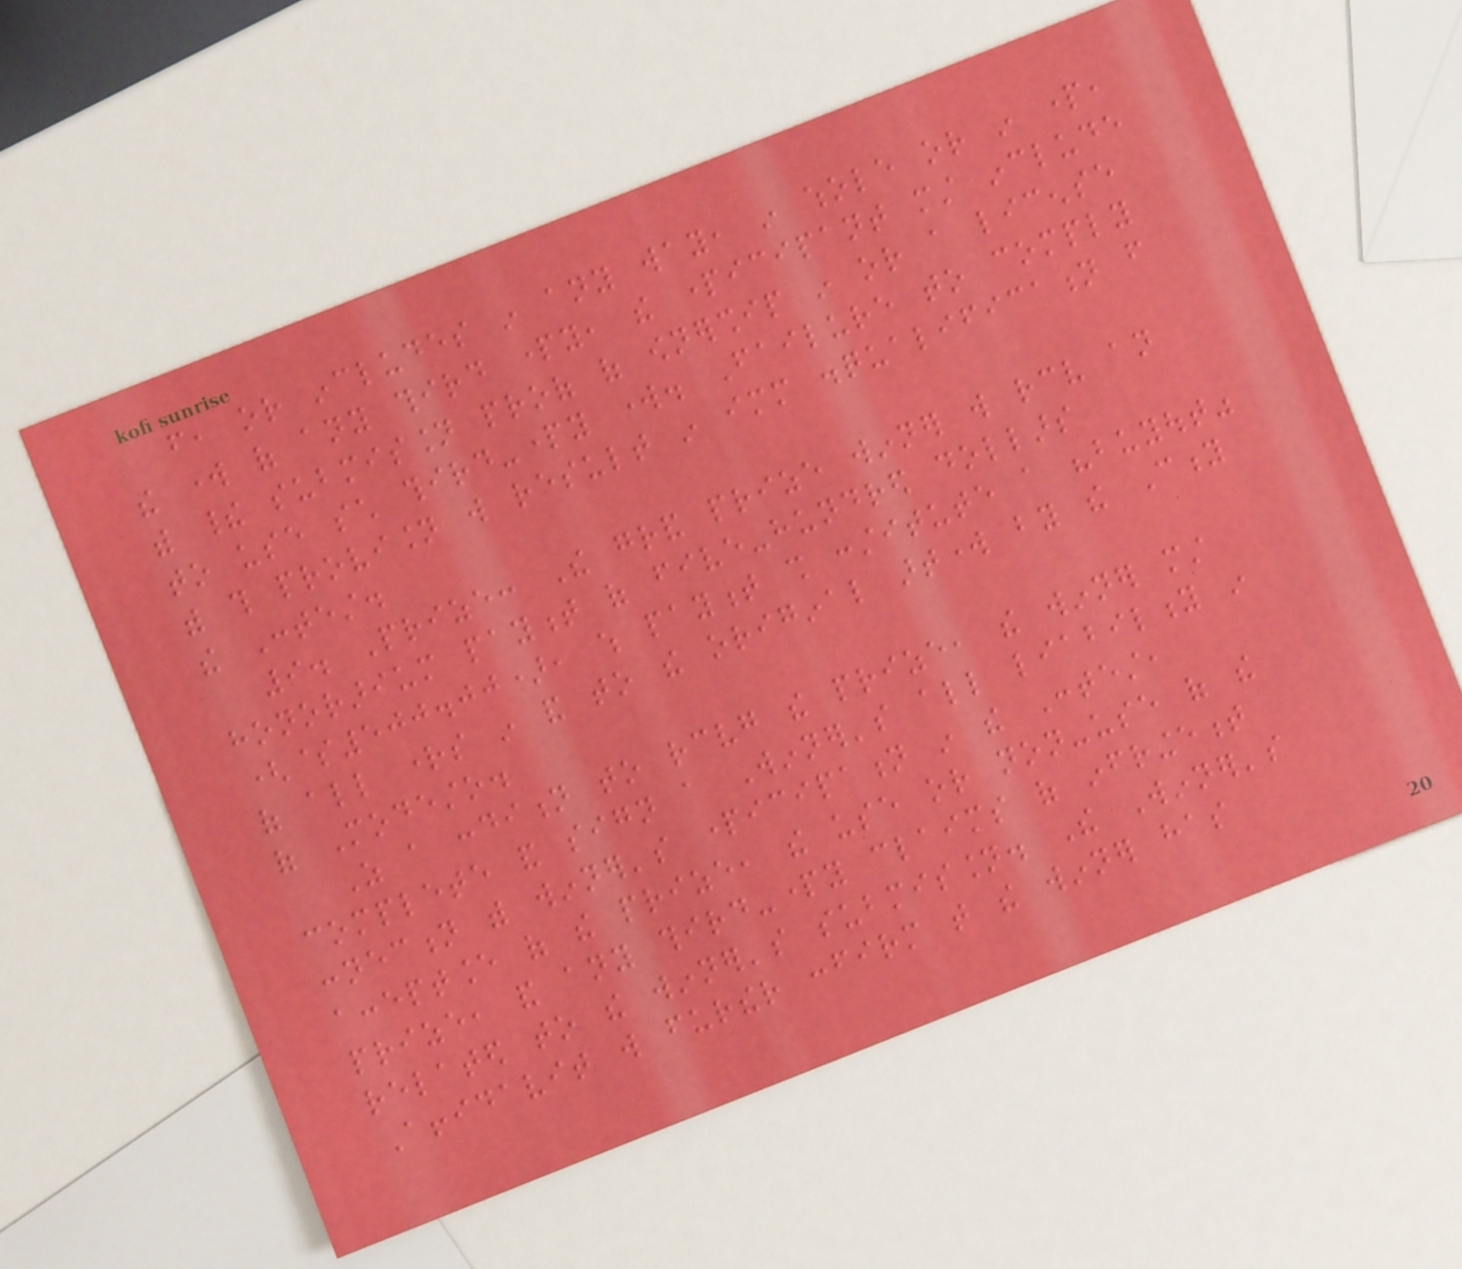from, or includes in any way, in whole or in part,
the work of any third party, the participant must include
with their submission proof of ownership in or a license
to use such third-party work. Failure to comply
with this provision will result in immediate disqualification from
the Contest.
9. Prize: The grand prize winner will receive an
honorarium payment of five-hundred dollars
($500.00), which payment shall constitute a "buyout"
of all rights in and to the original artwork by the City
of Modesto.
As a condition to receiving the prize, the winner must
complete and sign a Winner's all liability in
connection with winner's participation in the Contest,
acceptance of the prize, the use or non-use of the
prize, and any third-party claims of infringement
related to the winner's submission. The Winner's
Affidavit will further confirm that the winner has
